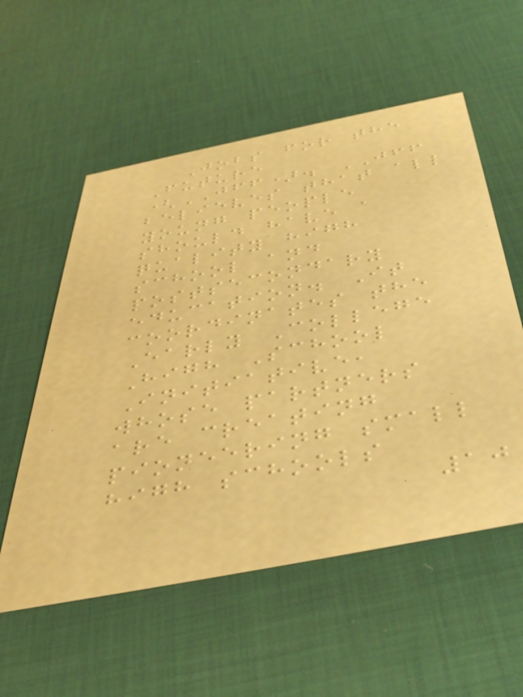Jobs for the
Future
(JFF). JFF
believes that all
young people
should have a
quality high
school and
postsecondary
education. It
coordinates the
Early College
High School
Initiative,
whose partners
are creating
pioneering small
high schools
10
